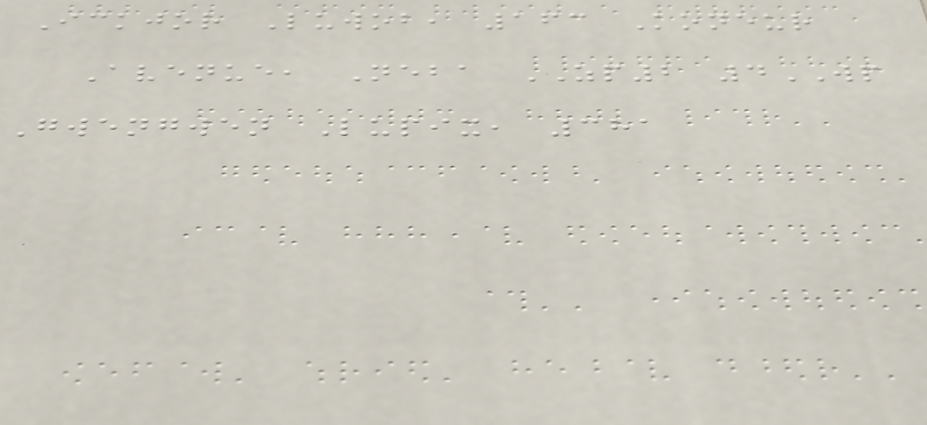Ickjor Luwob, 163 Koneur
Avenue, Neba ZP2 4WP
Gwengwen Lupix, 381
